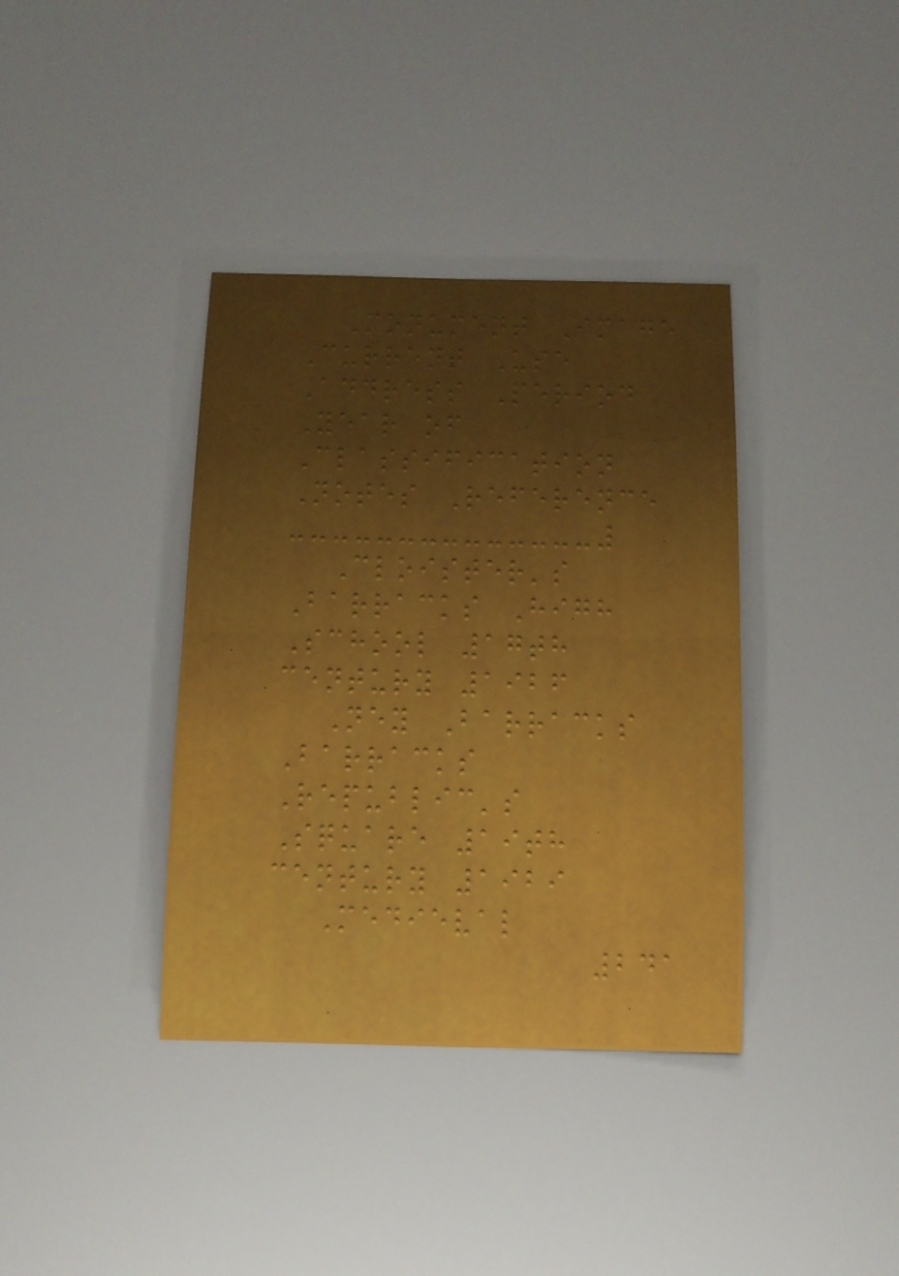Monument Image
Current Use
Address Period
Year of
Classification
Notes Reference
Cloister's
Barracks High
School 17th
century 1926
Ney Barracks
Barracks
Republic's
Square 19th
century 1929
Medieval
241
